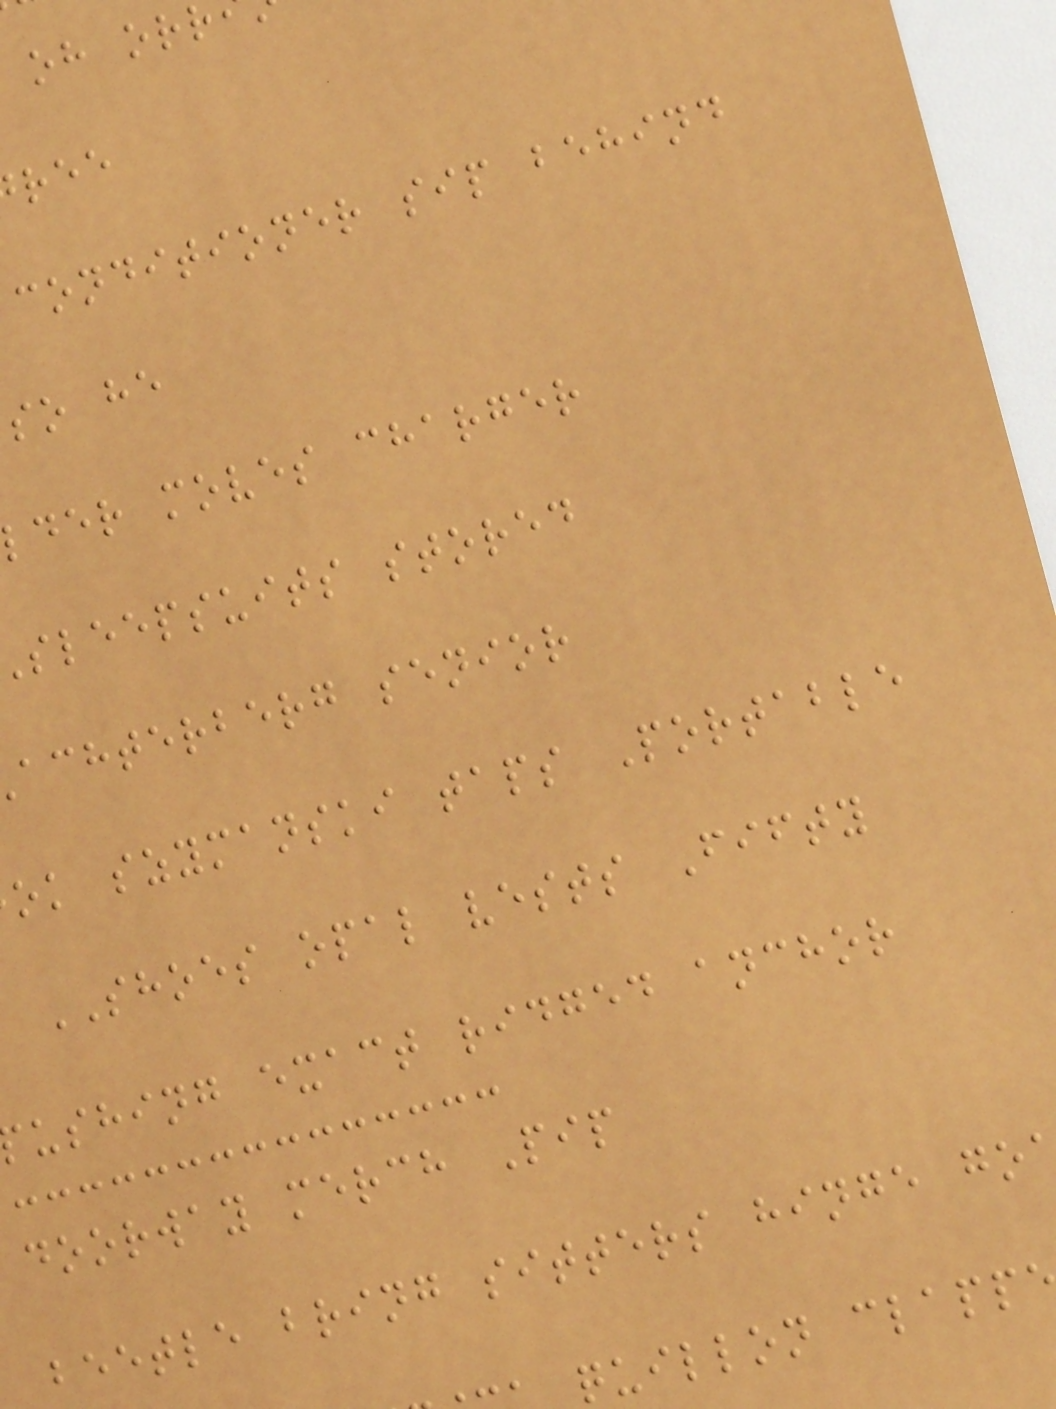oh orr
conditioner sip behind
so he
lder moves charger
sleepsuits stored
achterberg senior
ok szymanski taps Portable
SHOES opal vests Fifty
ushing exact ridged anchor
doorway merch Pip
beetle bring sitters hinge go
quillon clapp
